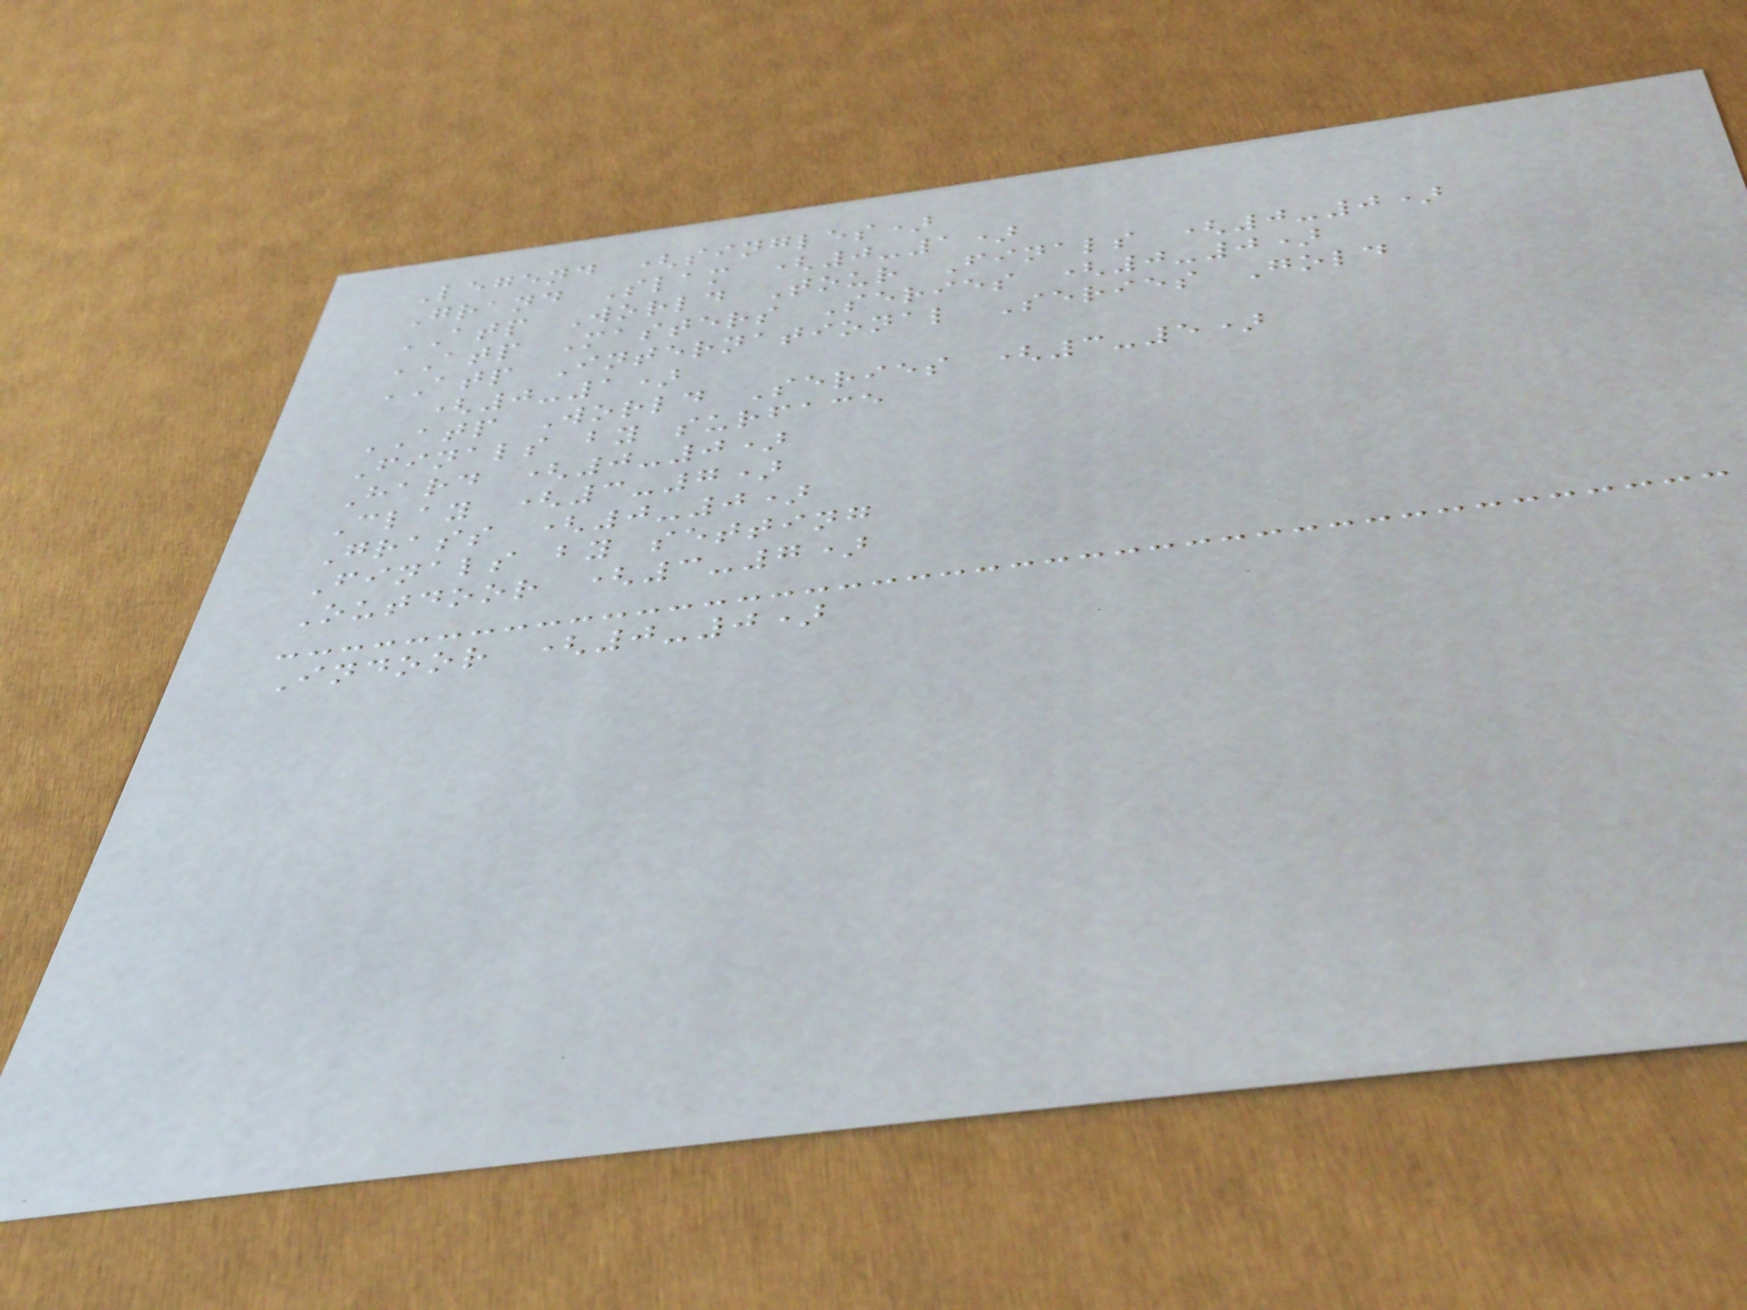Legend (singles)
Grand Slam (0-1)
ATP World Tour Finals (0-0)
ATP Masters Series (0-0)
ATP International Series Gold
(0-1)
ATP World Series (3-5)
Finals by surface
Hard (0-0)
Clay (3-7)
Grass (0-0)
Finals by setting
Outdoor (3-7)
Indoor (0-0)
